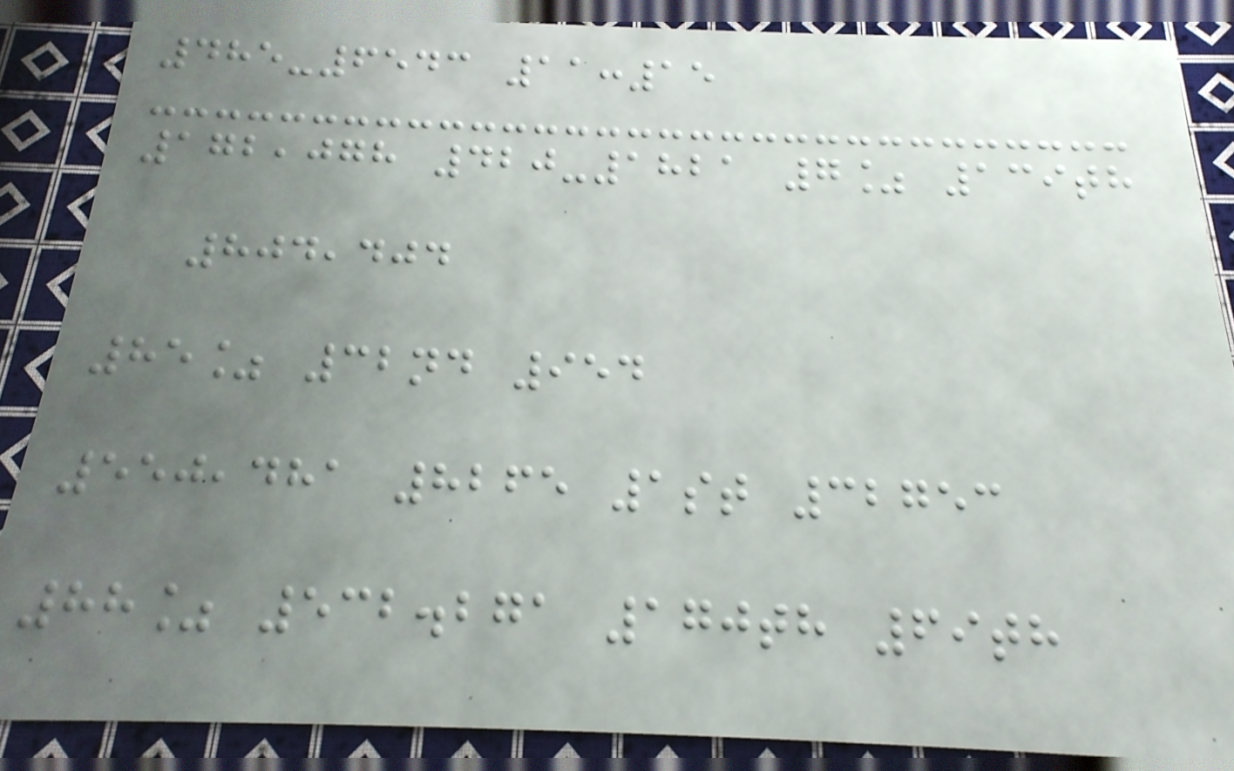485-6543 11:15
172,078 420-1821 7% 139th
804,404
85% 32nd 954
550,481 8265 1st 32753
88% 532.271 170th 69th
